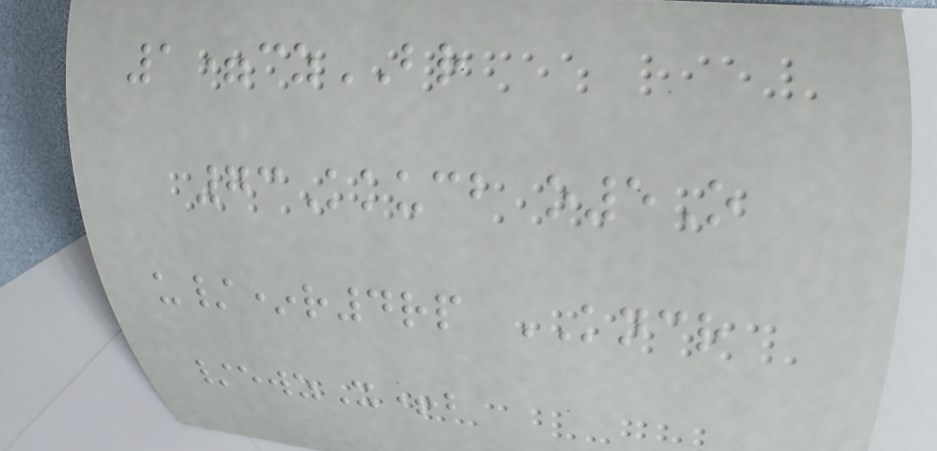1=czBR
73Kkucb o5O
u/*r4rp KNCR
/ewzX+b
